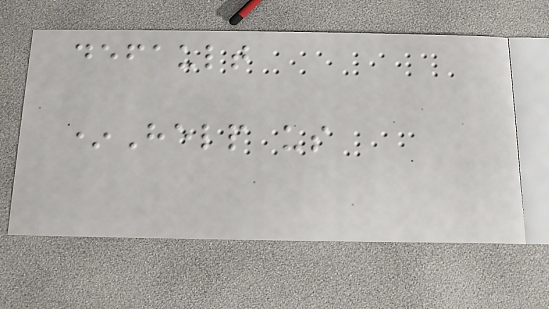default
*Help us
